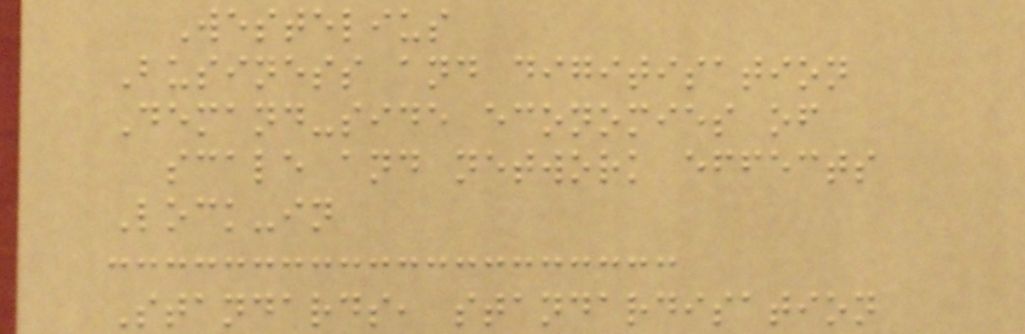Westelius
Business and digitisation
Demand-side economies of
scale and network effects
Lock-in
Standards, standardisation
